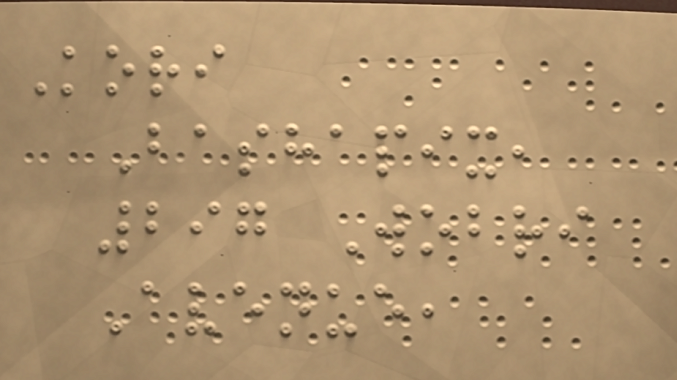Kori
Bashapix,
297 Wobri
Avenue,
